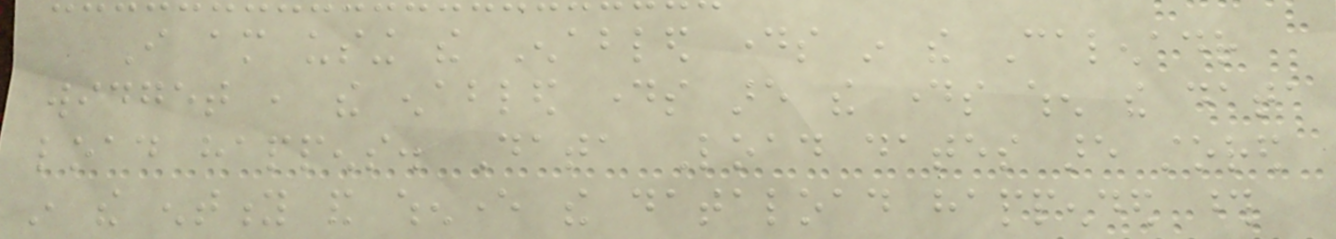I am using the Enabled days in the Calenadr
widget , the enabled days are the days when the data
load happens. Data Load dates are stored
in the entity and whenever the dataload happended those
